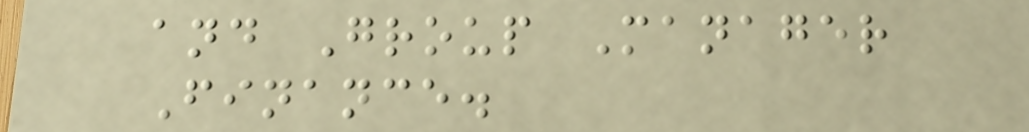and Group Manager
Finance.
